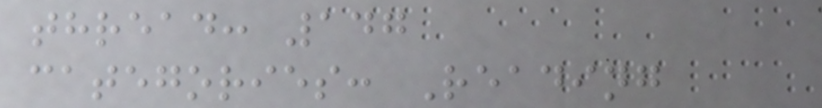thread: 147
categories: Reading
